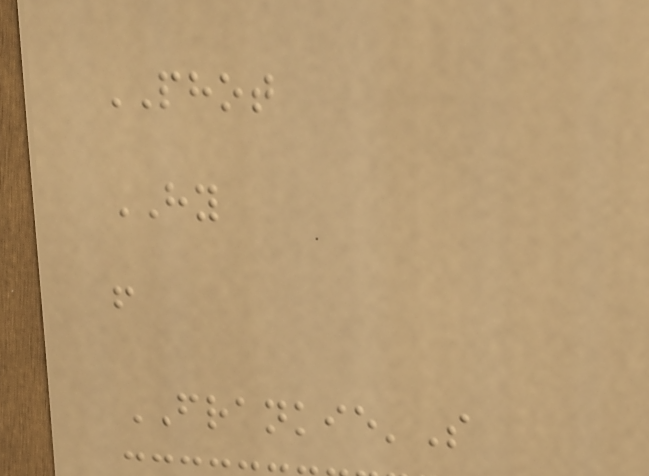PHOT
HY
f
FRANKIE'S
